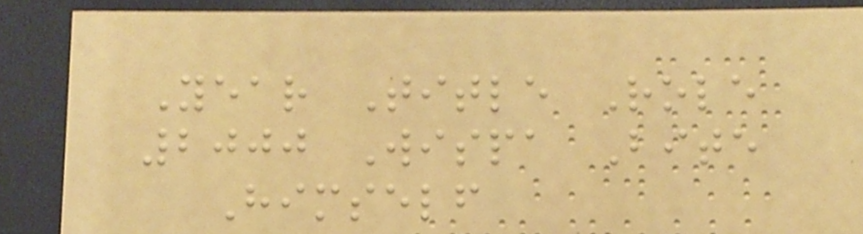Year Title Role
2000 Wispa Bite
Himself
